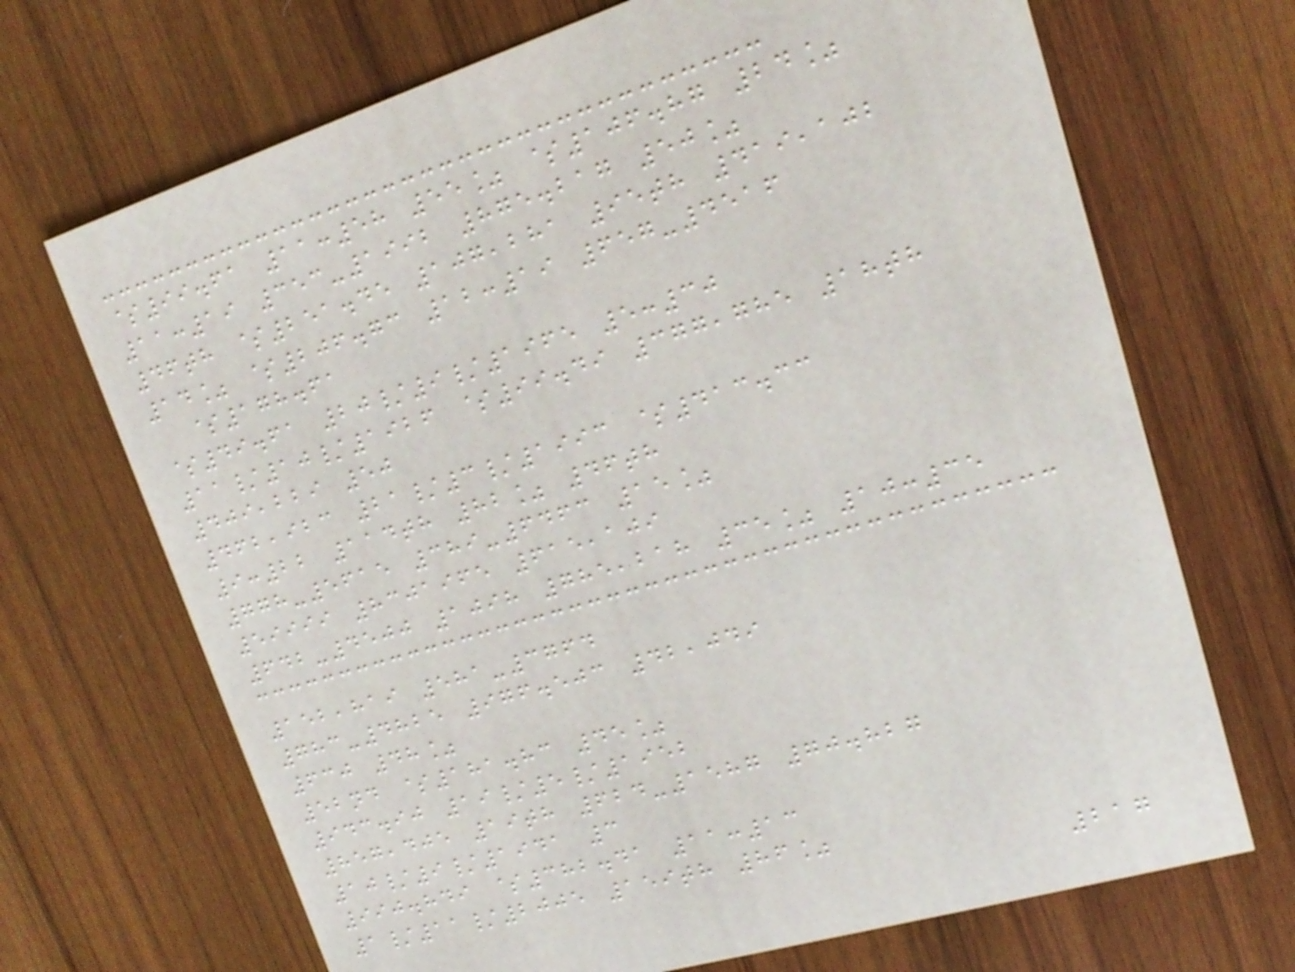$99.61 11:58 55% $106.87 24%
11:19 353-1992 875.217 50%
46th $251.45 107,281 95th 419,102
14% $206.73 12:19 657-4516
$178.61
$49.61 20/9/1965 5:30
11/10/1926 $99.49 377,785 18th
409,229 50
462,923 21/3/1993 $413.33
9:22 114th 82% 46th
778-5615 389-6463 15%
59999 8301965 615,109
642-4500 1098 785,218 35% 10:35
152,819 581-3764
783-4825 976.503 42,049
630 48%
52nd $181.83 45%
943.90 19/5/1952
857,405 19th 624-1587 70.827
10/9/1941 3
990.849 $382.41 11:13
1/11/2005 159th 86%
217
